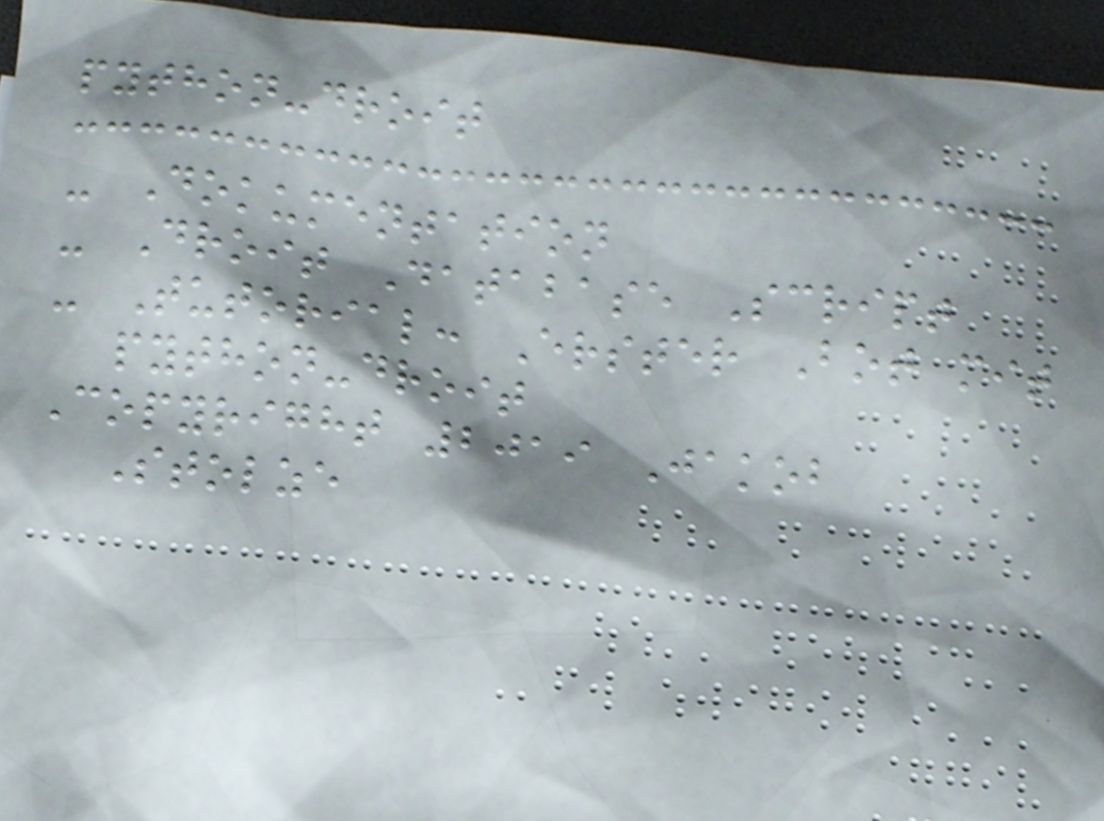python-droit
- Dokumentation
- Droit Database Script
- Tutorial: Erster Bot mit
python-droit
Copyright 2019 Jakob
Stolze
